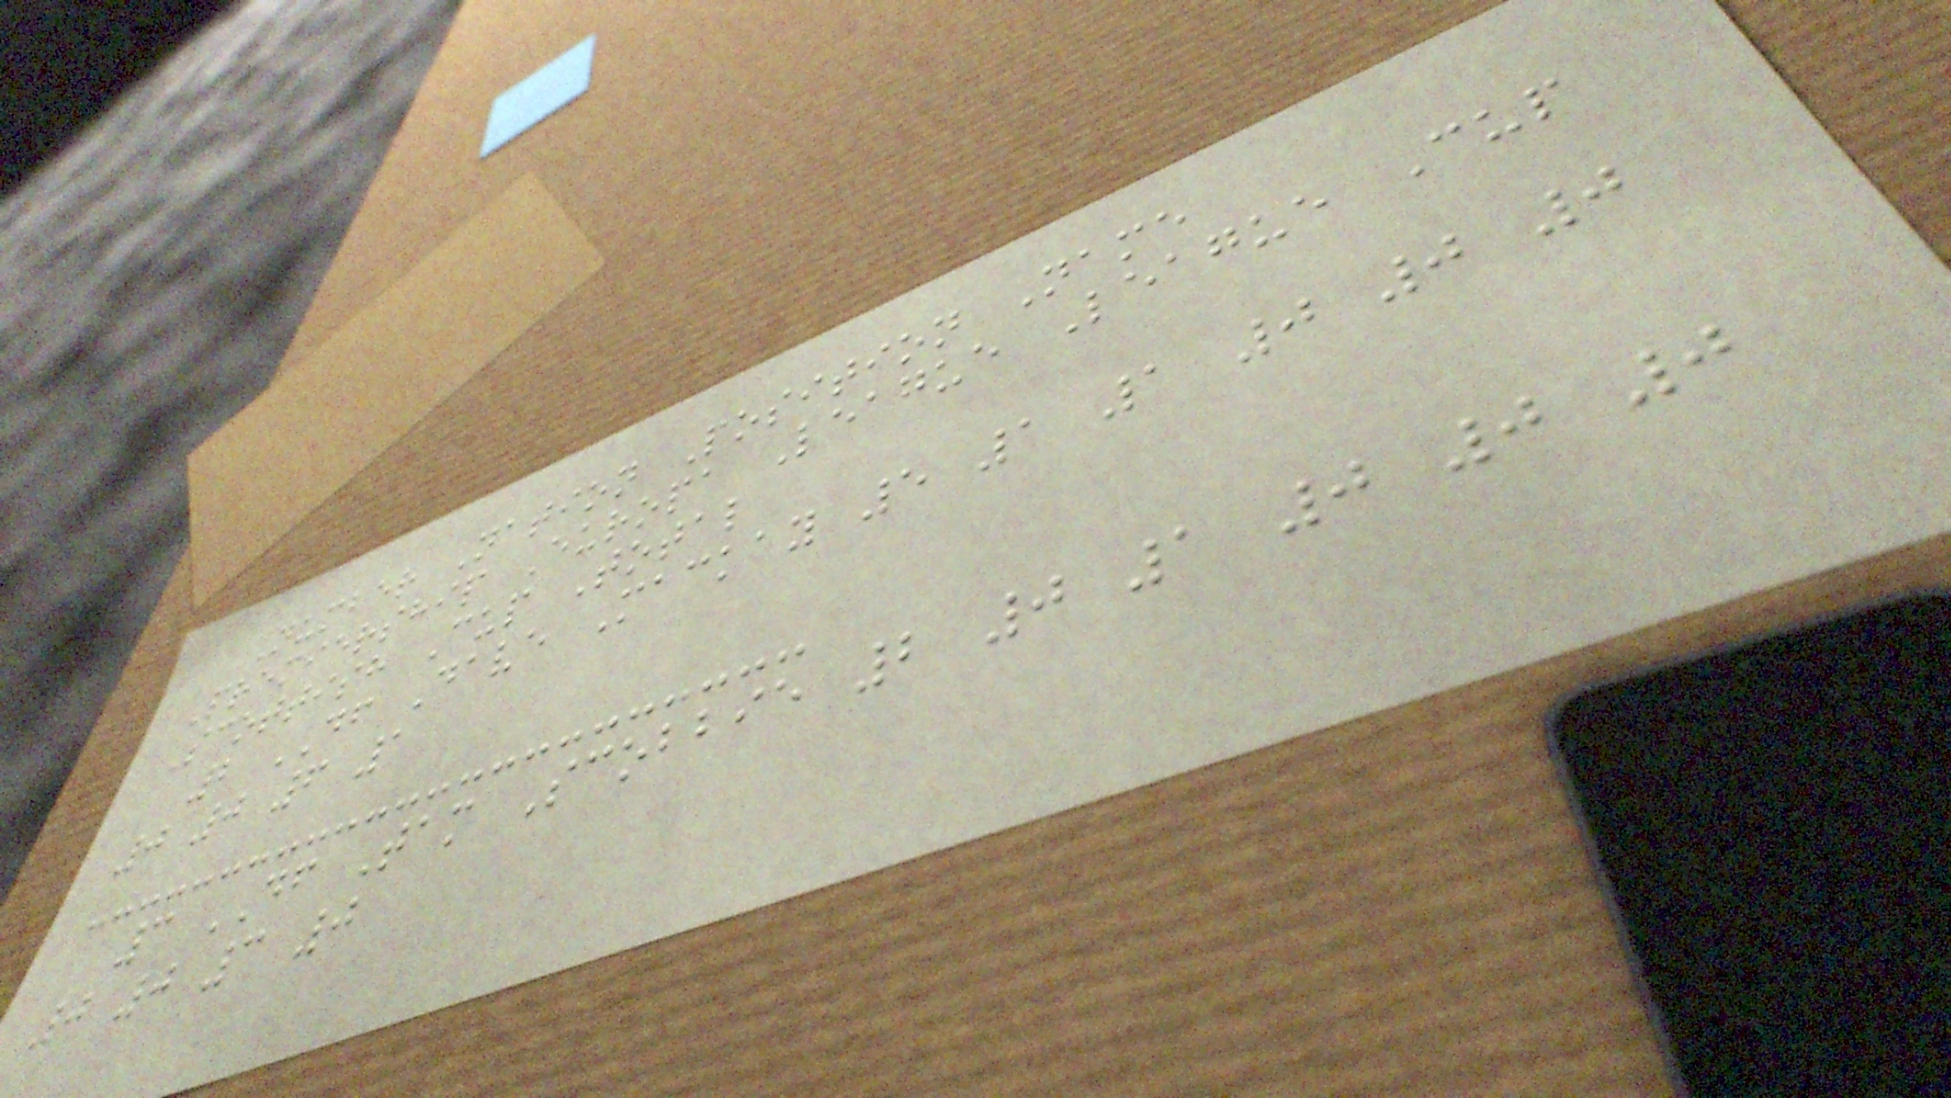Number Nation Position Name
Premiership Europa League League Cup
Scottish Cup Total
2 DF Dave Mackay 5 1 1 0 0 0
0 0 6 1
3 DF Tam Scobbie 2 0 1 0 0 0
0 0 3 0
